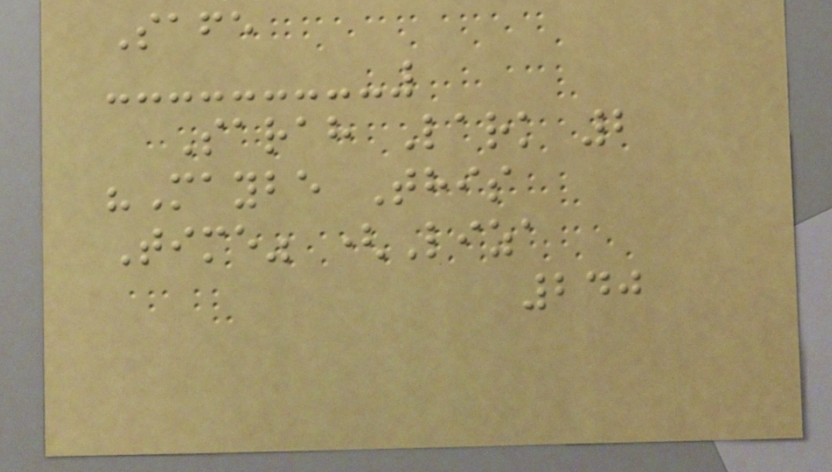Safe
Sarah Lark 2
"Maybe This
Time" (Liza
240
